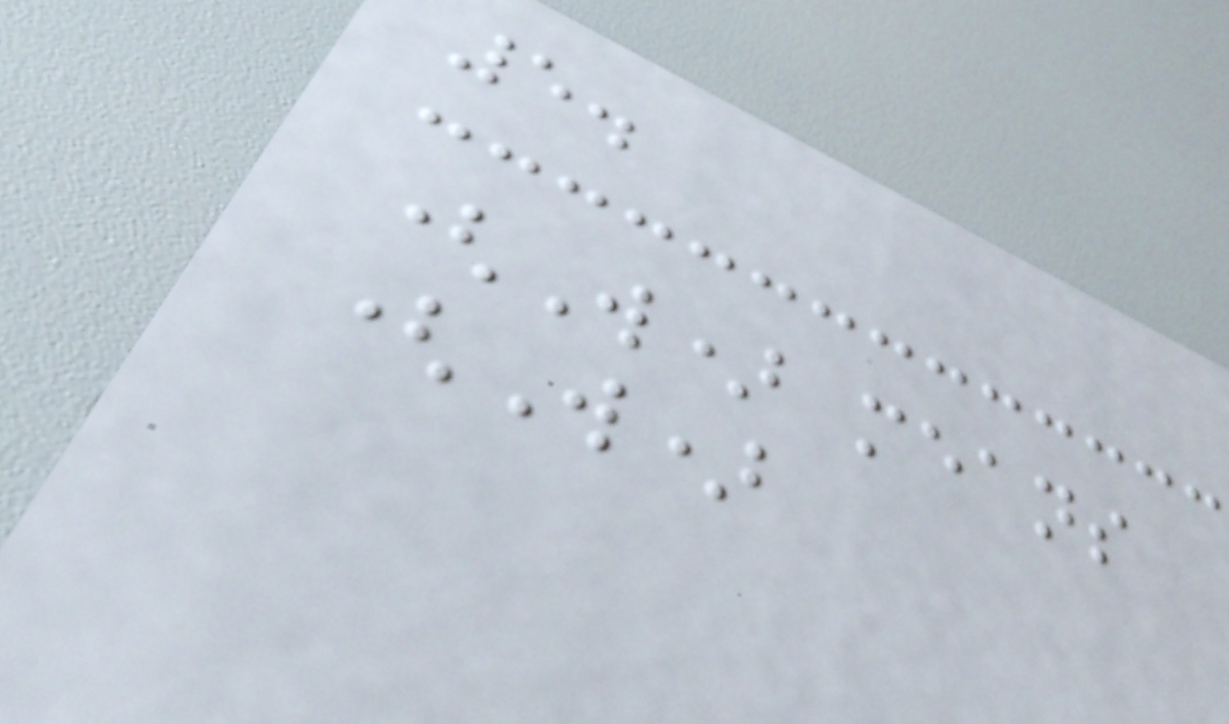5.
(W) means
(W)
